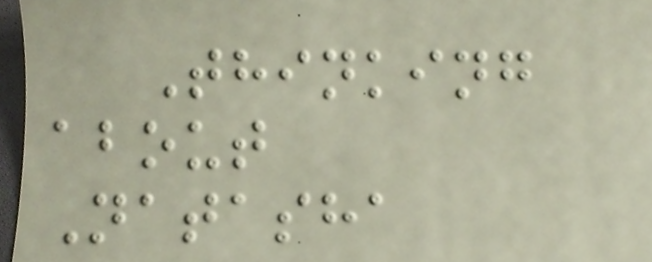Thinking
about
Natasha
